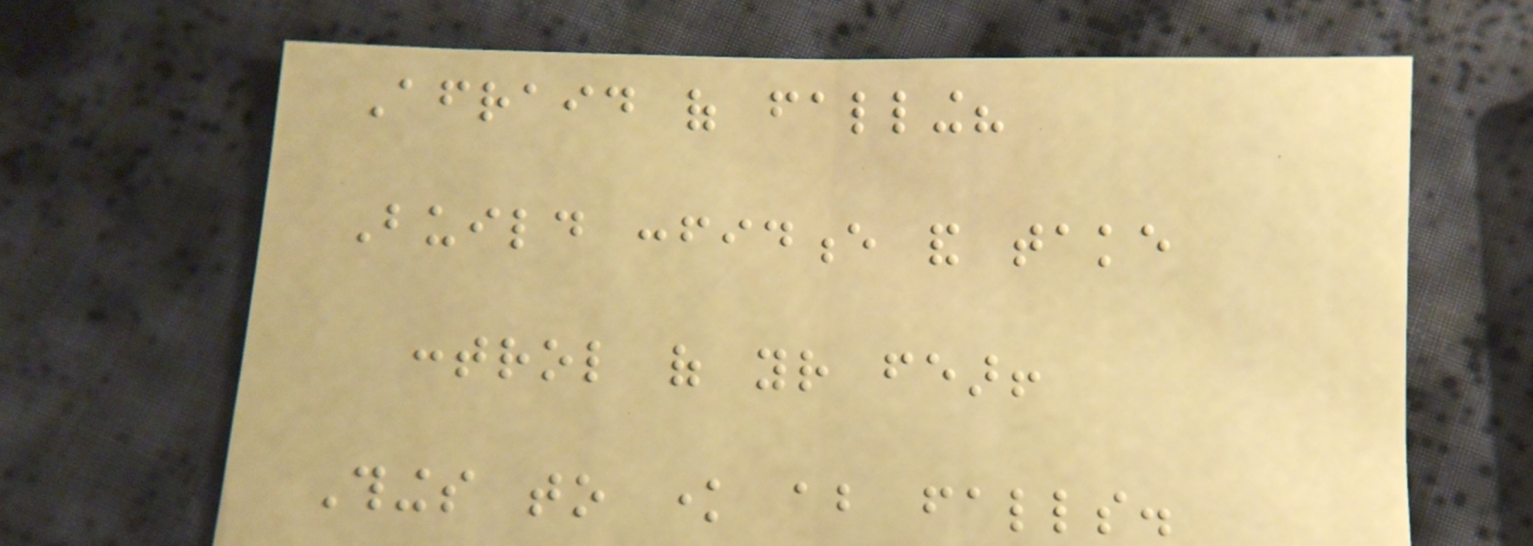Afraid of falling?
Build confidence and take
control of your fear!
Things to know about falls.
